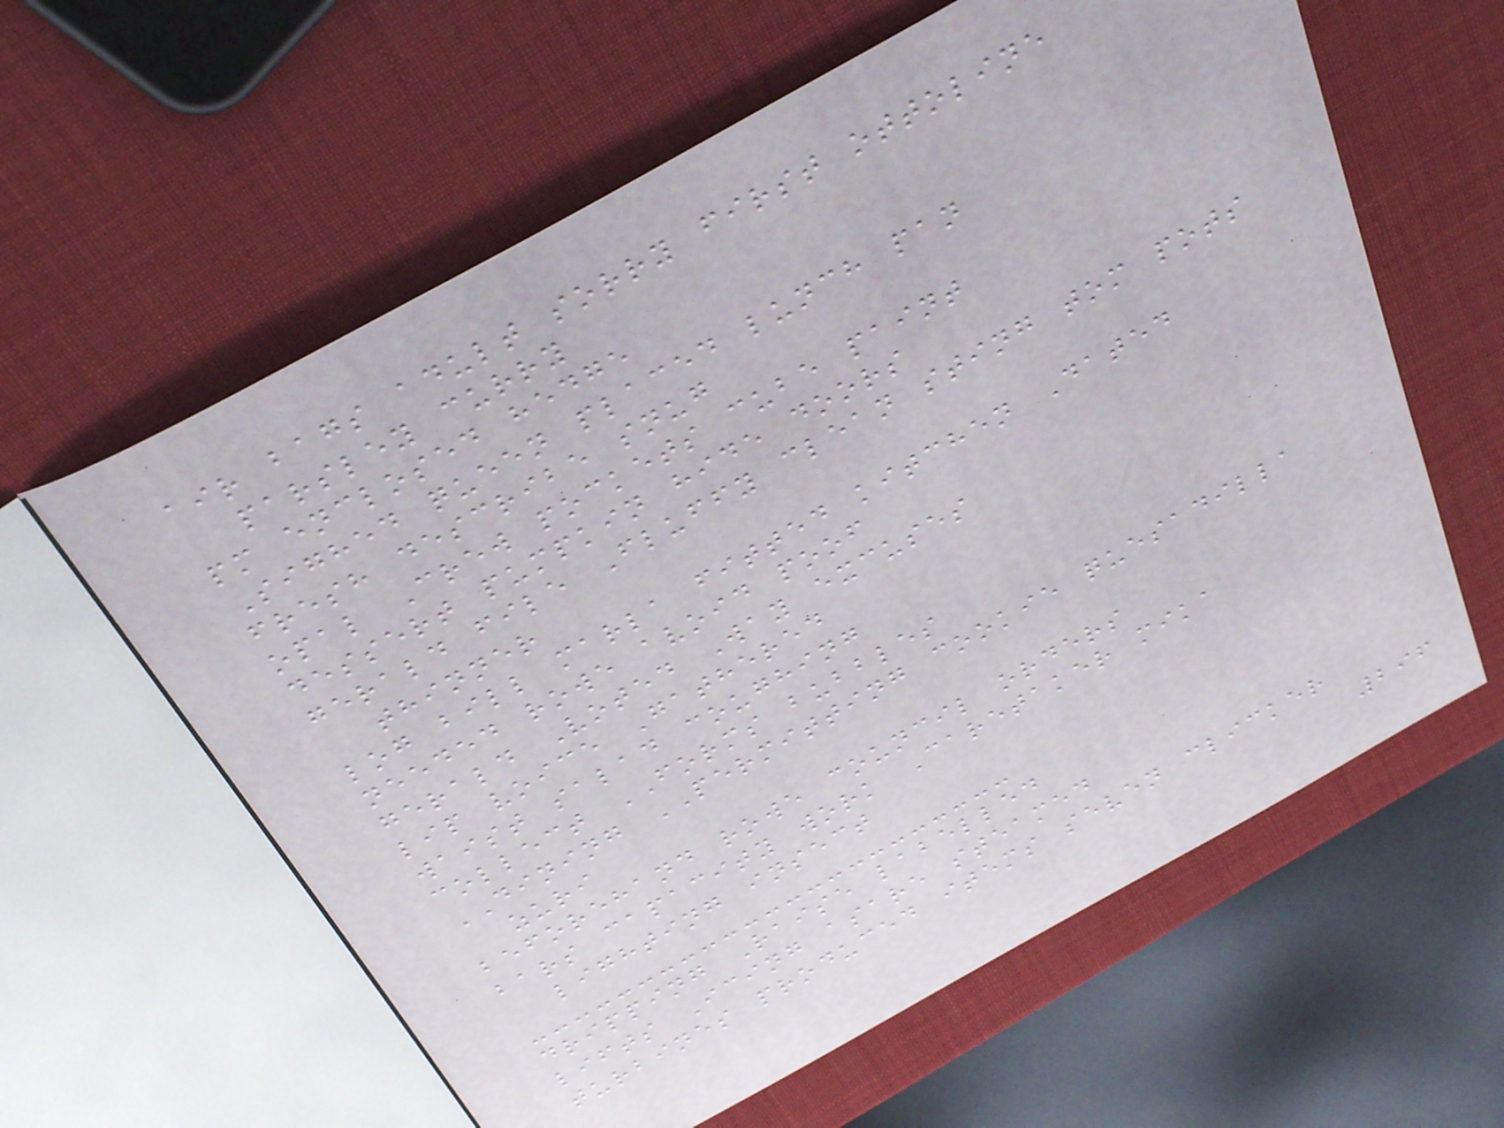air bags adult sorry first ottoline
parsley curry
pm enclosed hedge
Sighed queen placed lunch pan
fresh describe snug
opal Crew pockets cube paint
dessert pumpkin hide doors
gerald file Fluffy clean sting tom pots
thinner
log bill marla fitted kitchen Dated
needed rowe avoid poof
gerald Voted Way excuses
lip voice Gathered
waist salad coughing
collect FORMS bubbles
DINING PERMITTING cookie quesadilla
zuri
beforehand rowe council orders
bars capacity work Caretaker mika
lighting insect
dripping Raise labelled
lifts Icing asare steamed
turbines produced items seven clicker
296
